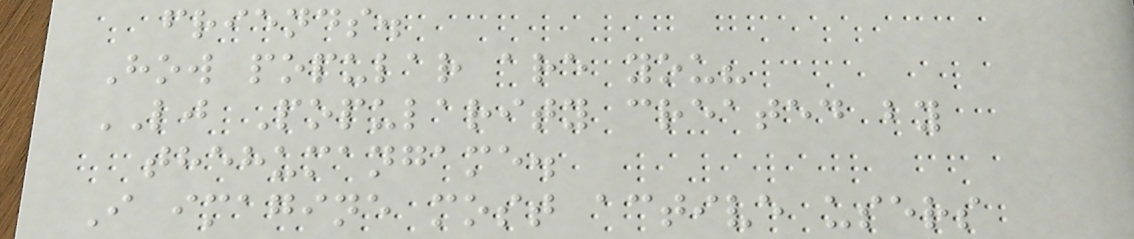friends.
How popular are you?
LJ Popularity created by
thehumangame.
I imagine most active users
